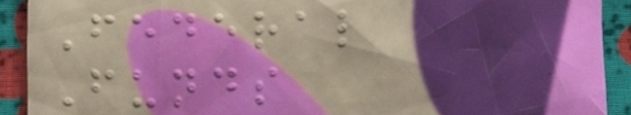Federal
Funds
